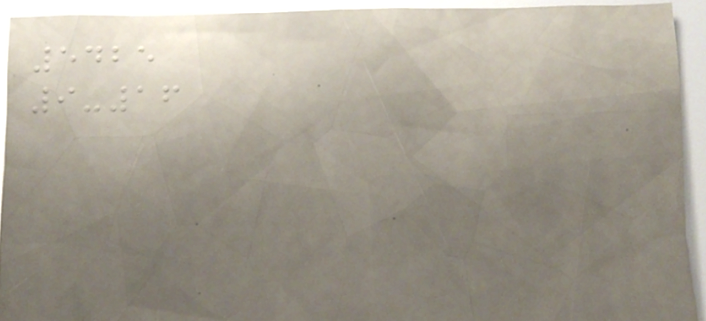5425
9-16
